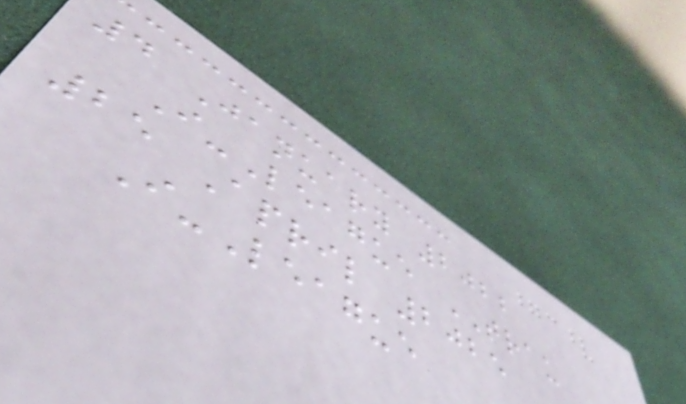4 January 2022
I-League TRAU
25 April 2025
I-League
